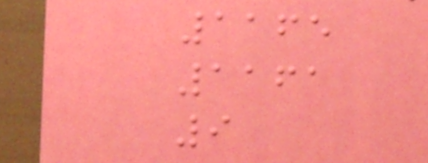1165
1161
9
